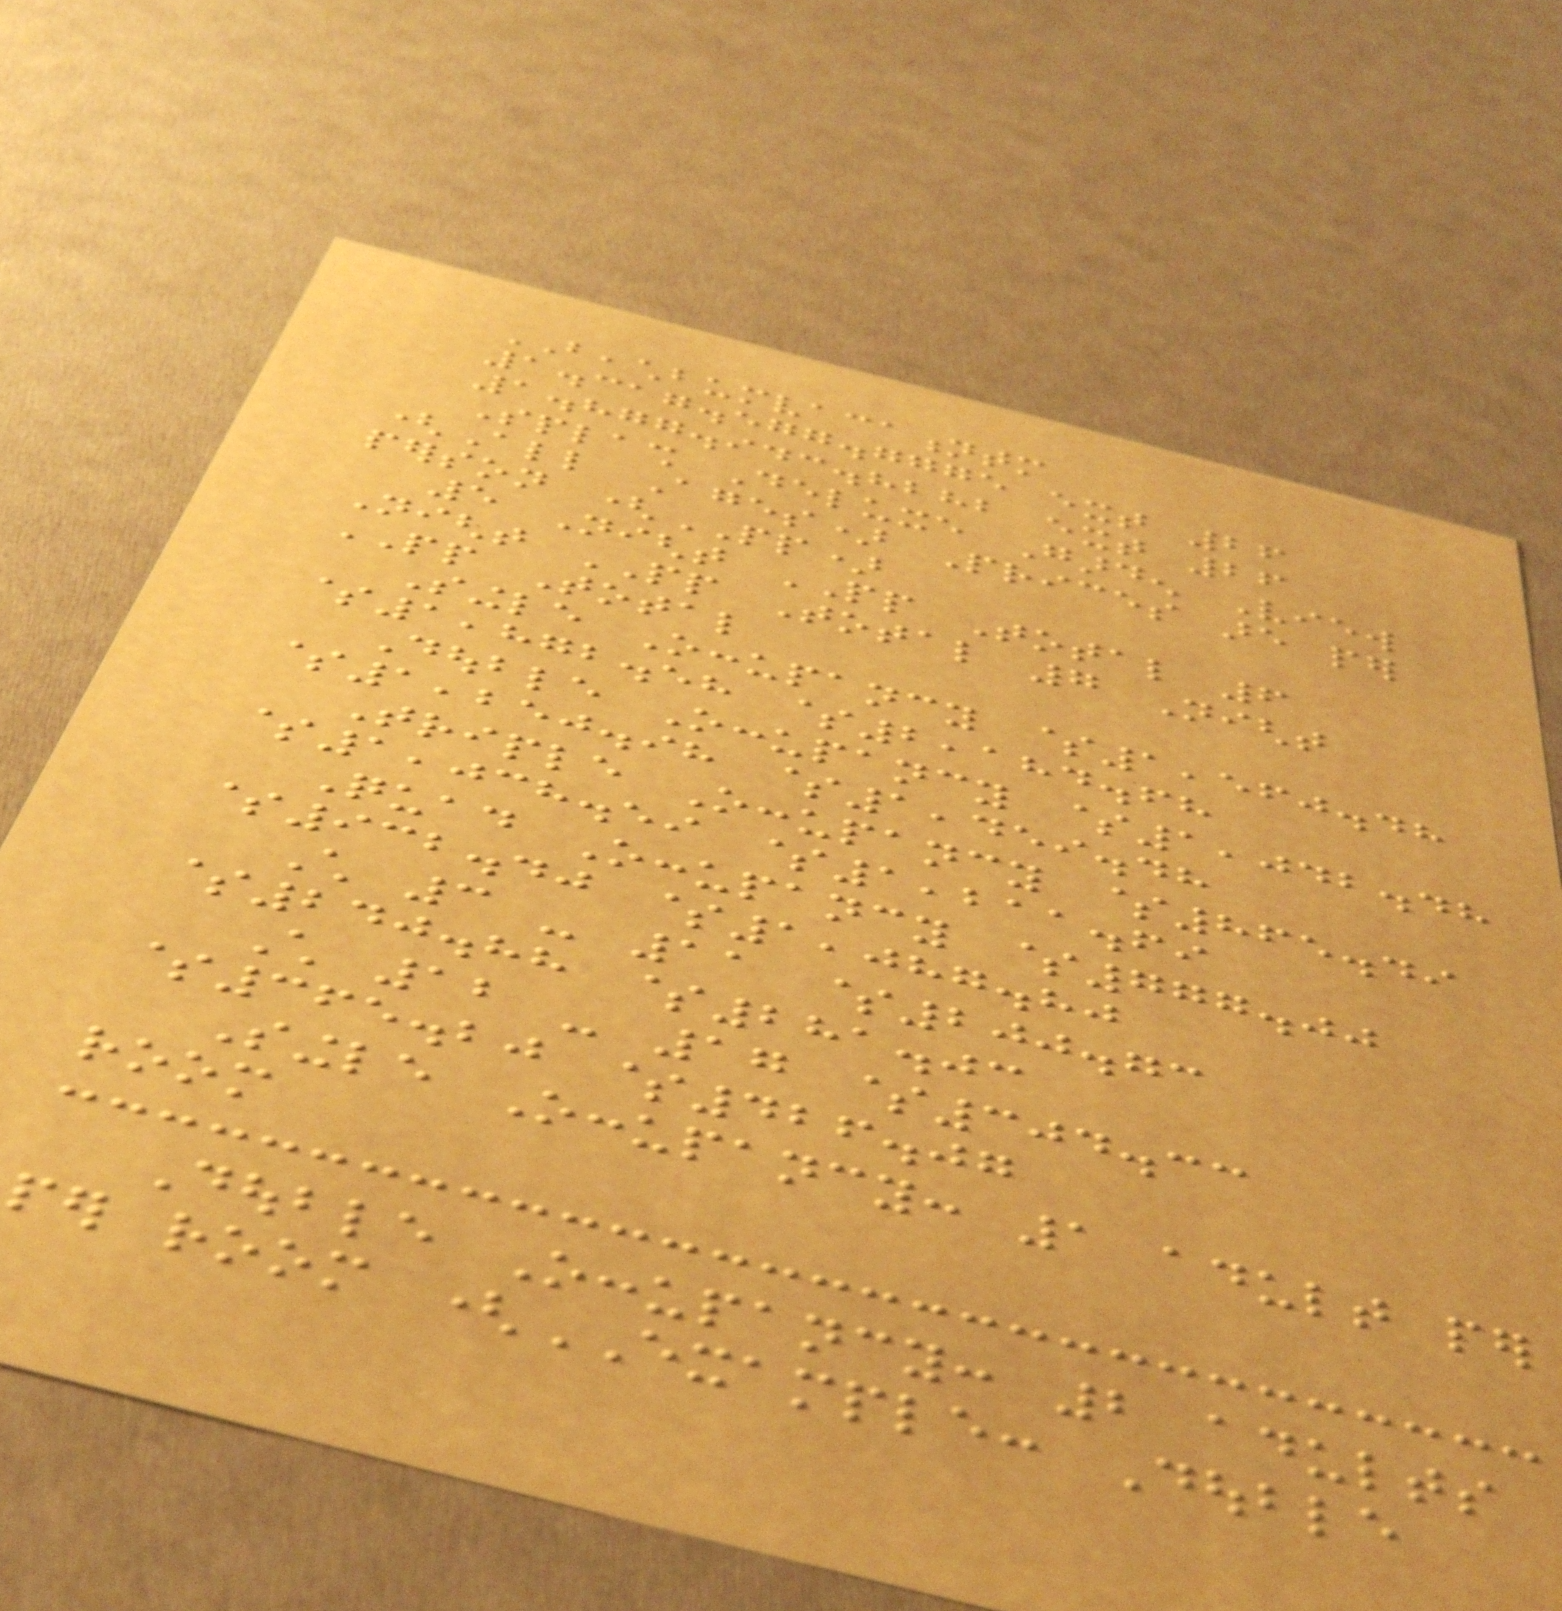BEACHBUMVACATIONTM
1.317.577.7775 ext 26
1.877.943.8282 ext 26
Splash Deluxe Garden View
(All Ages) Prices are per
person (PP)
5 Night PP Total 6
Night PP Total 7 Night
PP Total
Single Occupancy $1,560.48
$1,872.58 $2,184.68
Double Occupancy $1,042.48
$1,250.98 $1,459.48
Triple Occupancy $865.49
$1,038.59 $1,211.69
Quad Occupancy $777.00
$932.40 $1,087.80
Child 3 - 11 $200.73
$240.88 $281.03
Child 12 - 17 $304.33
$365.20 $426.07
Single Occupancy: 1 adult per
room
Double Occupancy: 2 adults
per room (EXAMPLE: Double
